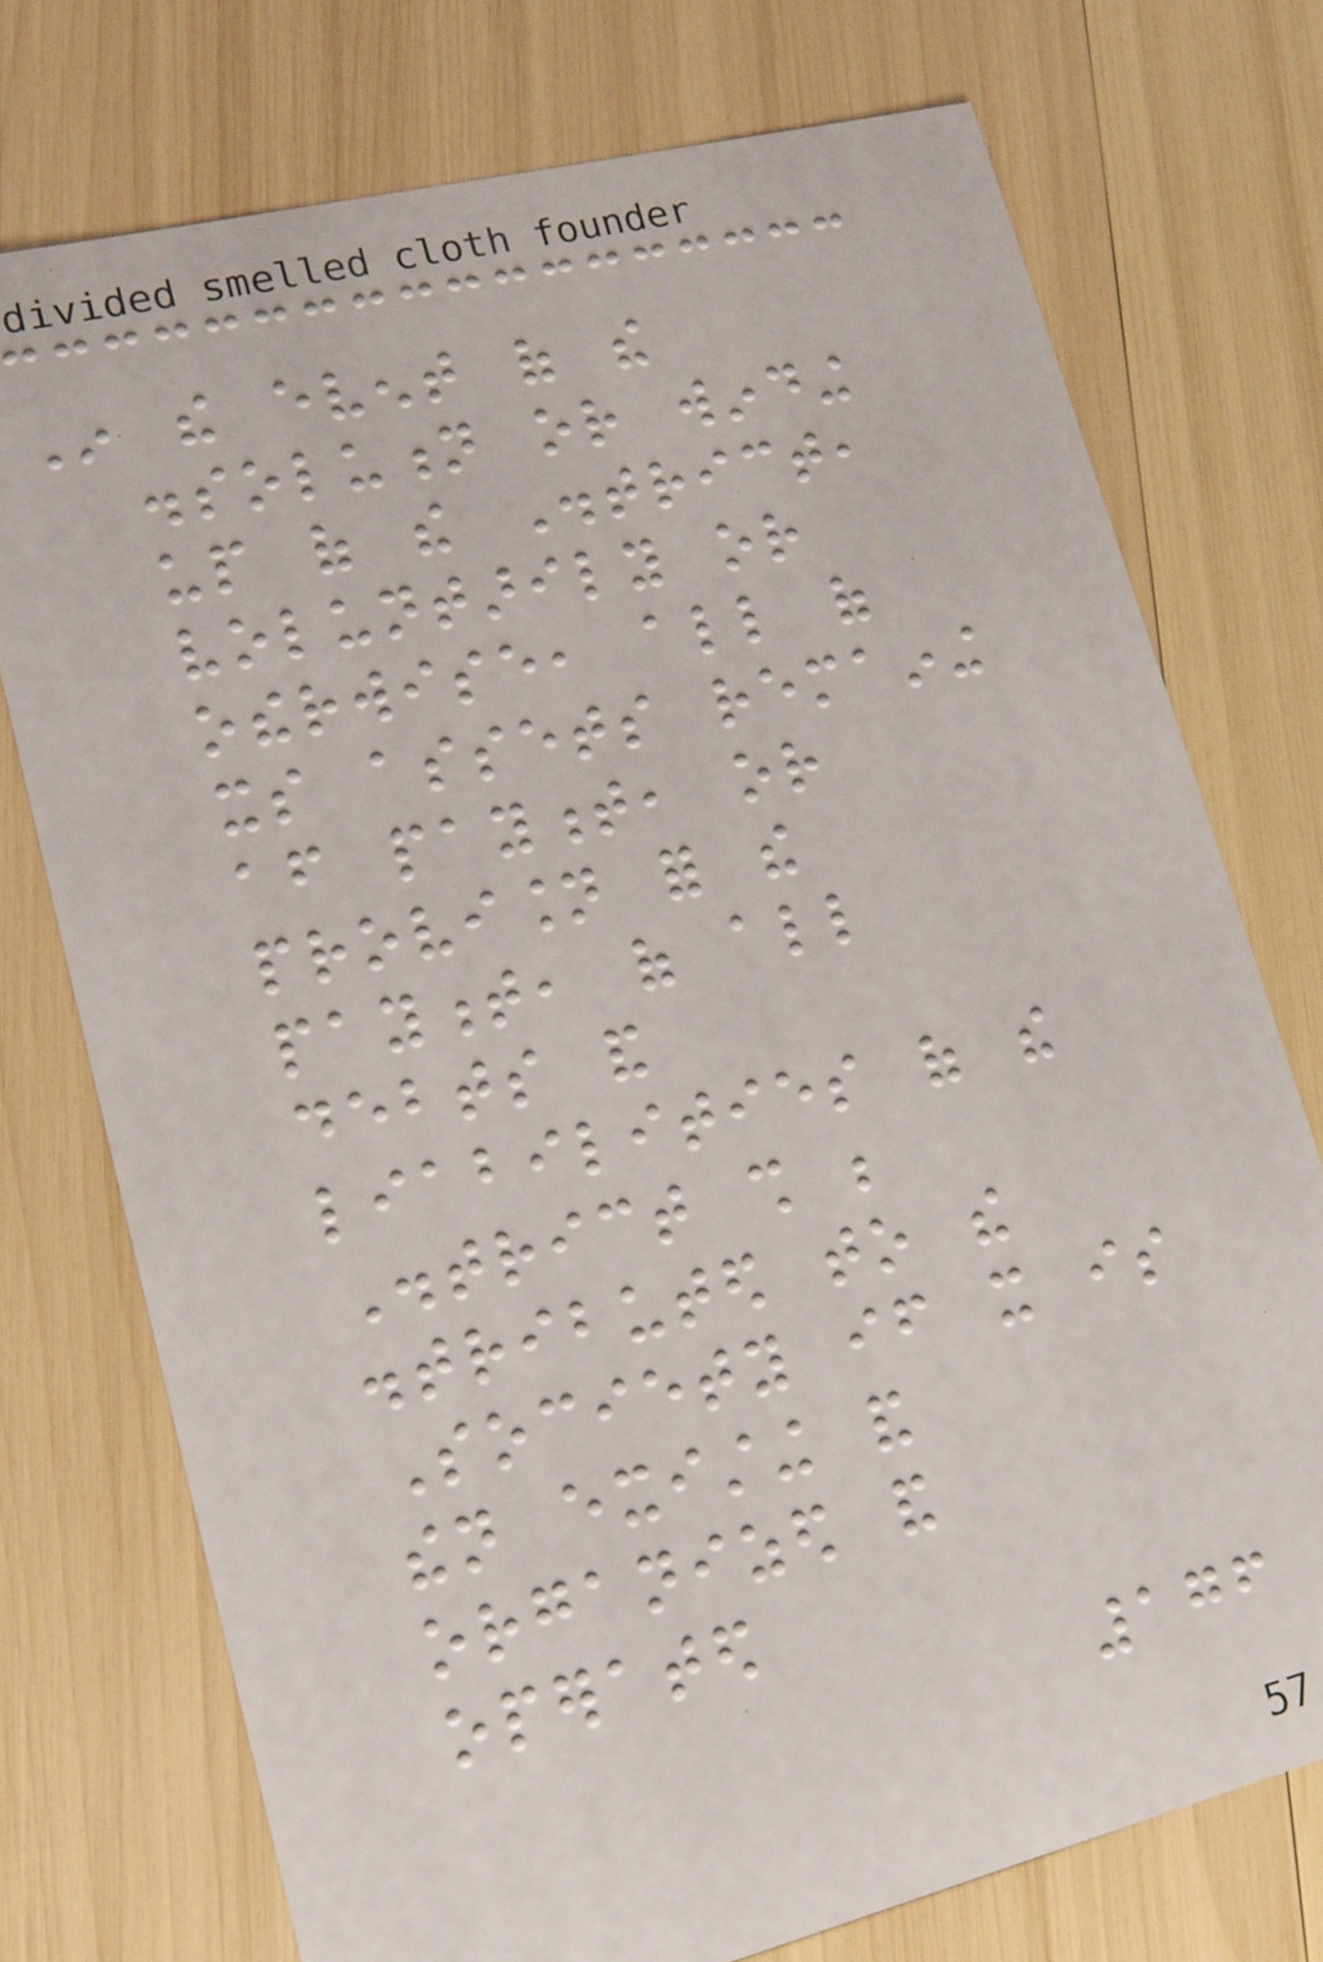In the event of the
dissolution or winding
up of the District,
voluntarily or
otherwise, all of
its assets remaining
after payment, or
provision for the
payment, of all
debts and
liabilities of the
District shall be
distributed to the
Society if it is
then existing and
organized and
operated
176
